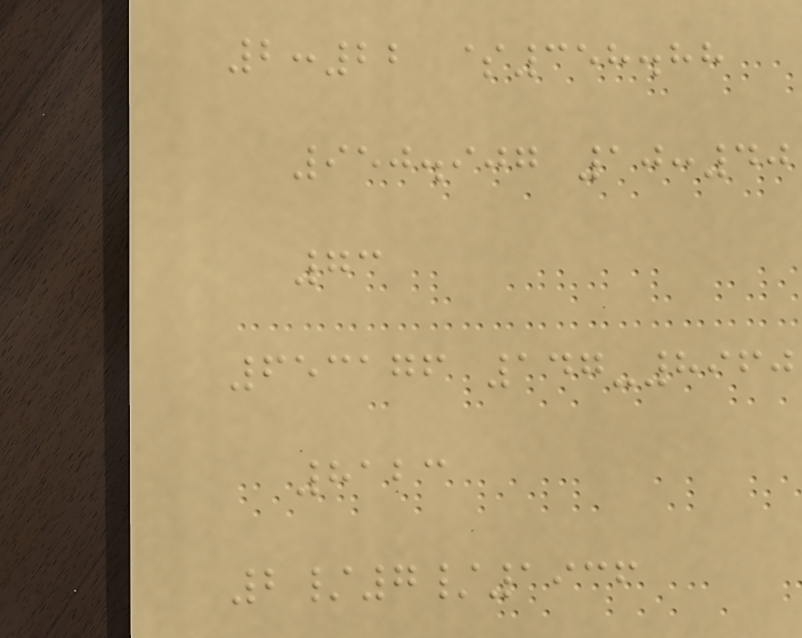2:22 $358.88
950.907 10:40
73
653176 147-8960
8123
2/7/1936
